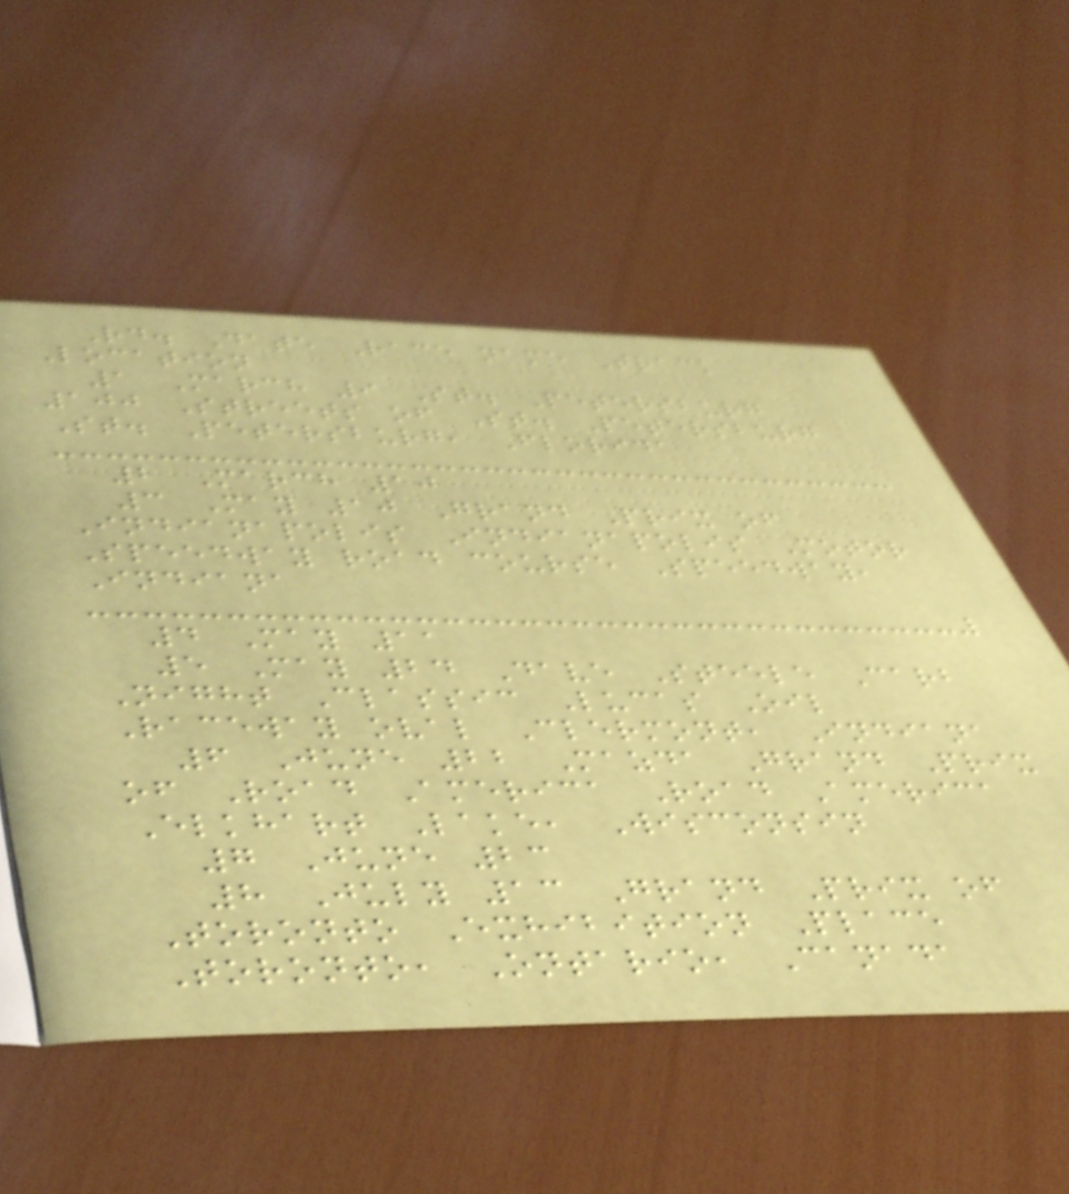Rd. Date Race name Track
Location
1 March 9 St. Petersburg
100 Streets of St. Petersburg
St. Petersburg, Florida
2 March 10
3 May 10 Grand Prix of
Indianapolis Indianapolis Motor
Speedway road course Speedway,
Indiana
4 May 11
5 May 24 Dave Steele Carb
Night Classic Lucas Oil
Raceway oval Clermont, Indiana
6 June 22 Mazda Grand Prix
of Road America Road America
Elkhart Lake, Wisconsin
7 June 23
8 July 13 Grand Prix of
Toronto Exhibition Place
Toronto, Ontario, Canada
